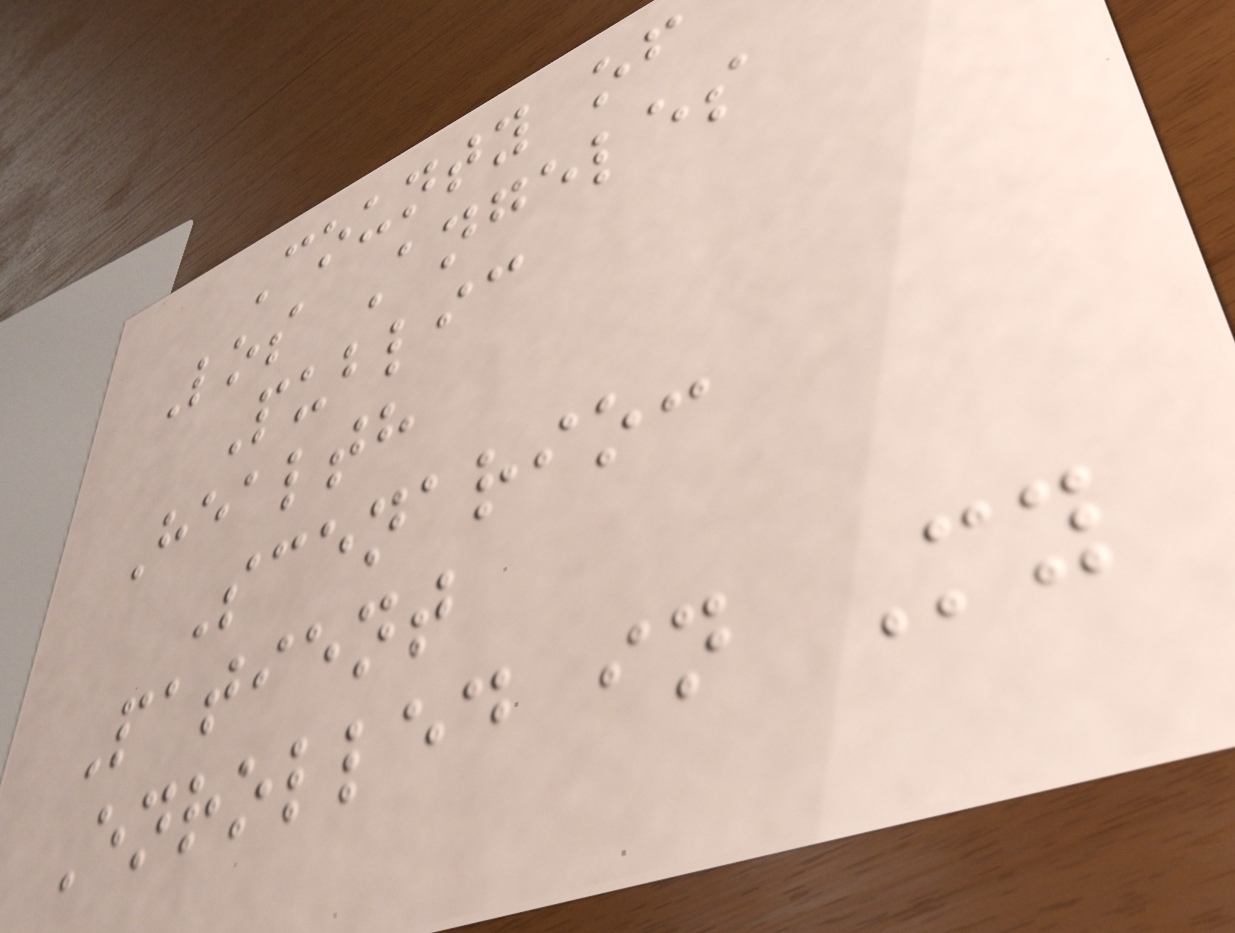County of
Los Angeles
Public
Health
Scenario:
Patient
Enrolled in My
